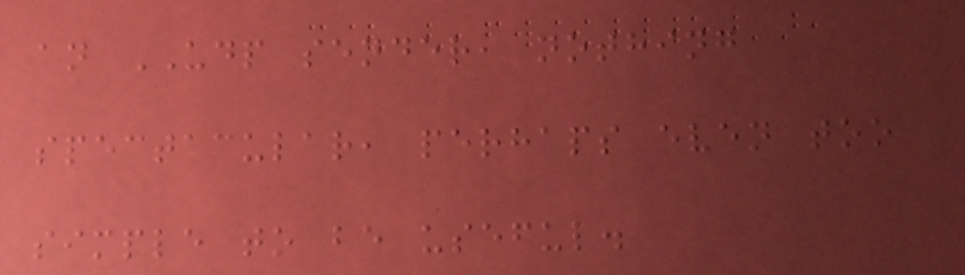an UDP sender, nothing
spectacular, perhaps even too
simple to be useful.
